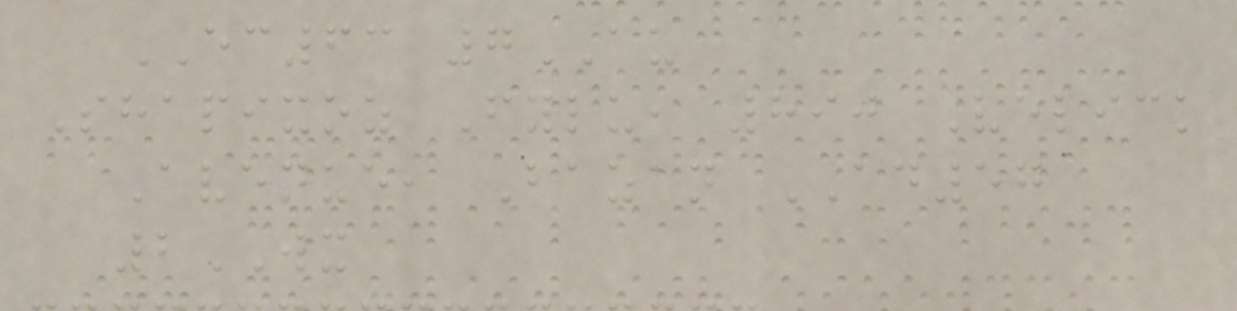EC63 7AU
Shapixoz Fylu, 890 Velick
Avenue, Bazan AD57
2WX
